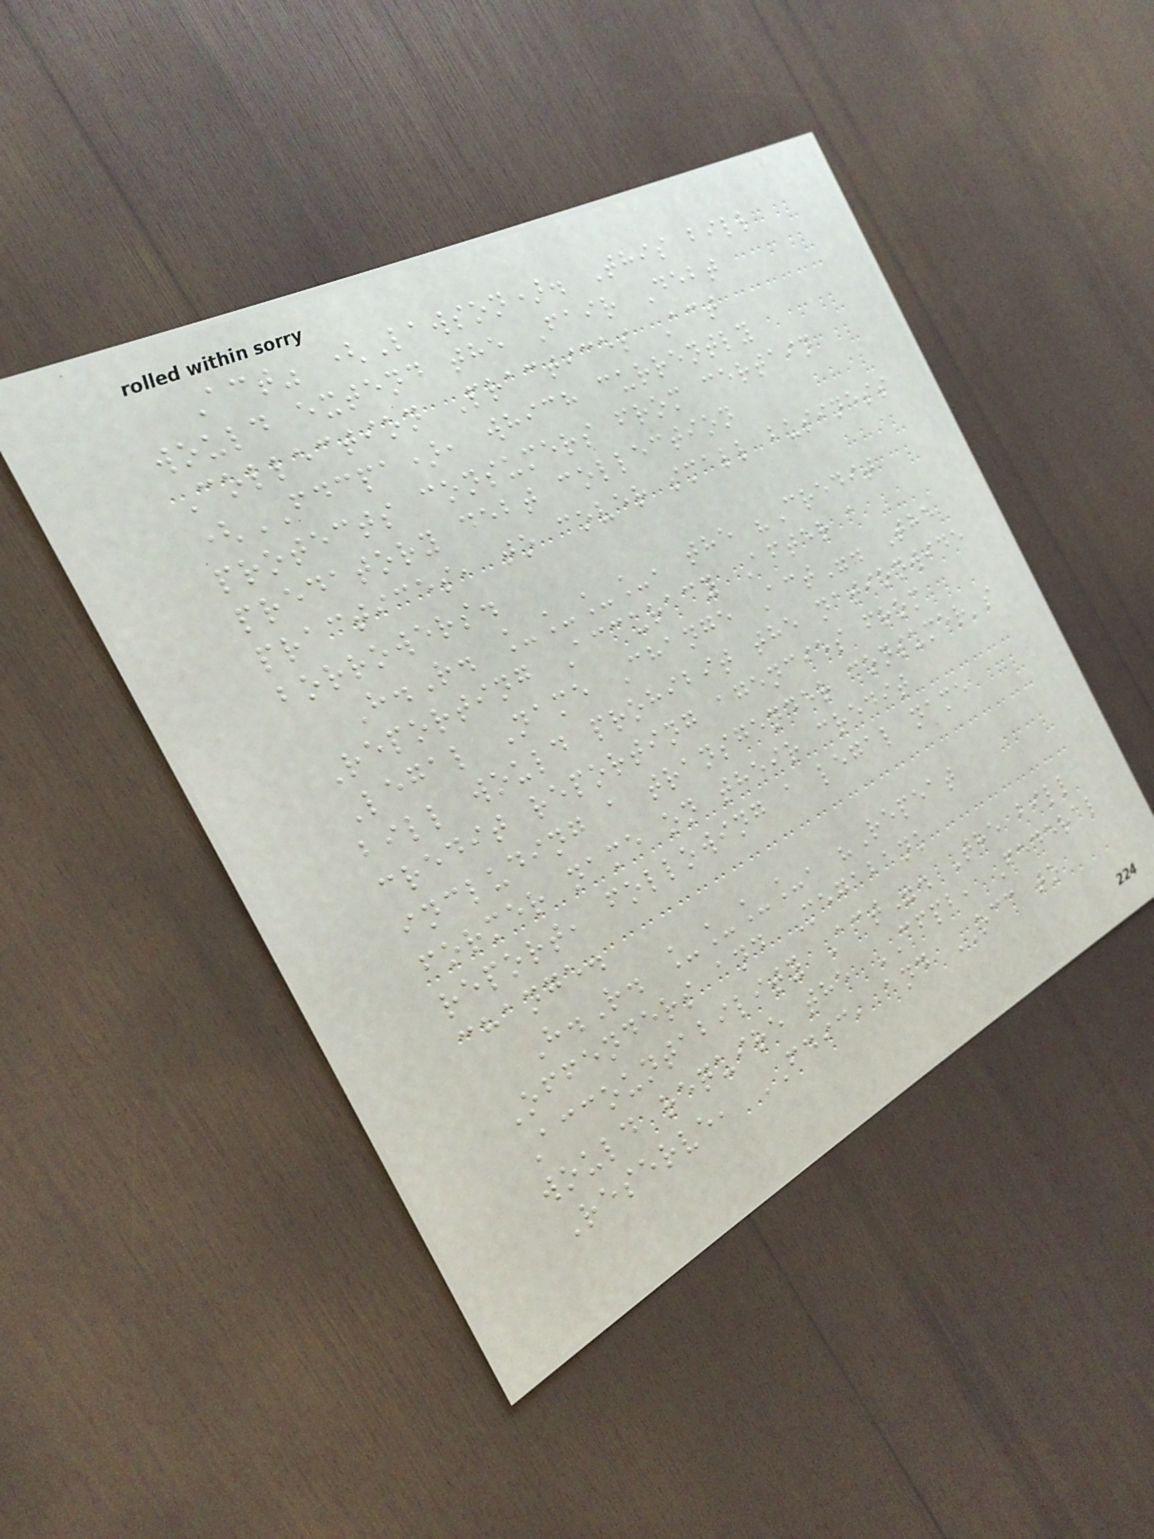Act" (Lawson). This bill
would extend the Fair Debt
Collection Practices Act
(FDCPA), which currently
protects consumers from certain
predatory debt collection
practices, to cover small business
borrowers.
H.R. ____, the "Credit
Reporting Accuracy After a
Legal Name Change Act". The
bill would prohibit the nationwide
credit reporting agencies from
including a transgender consumer's
former name on their credit
report, following a legal name
change.
H.R. ____, "Repeat
Offenders and Megabank
Accountability Act". The bill
would require the CFPB, Federal
Reserve, FDIC, and OCC to
